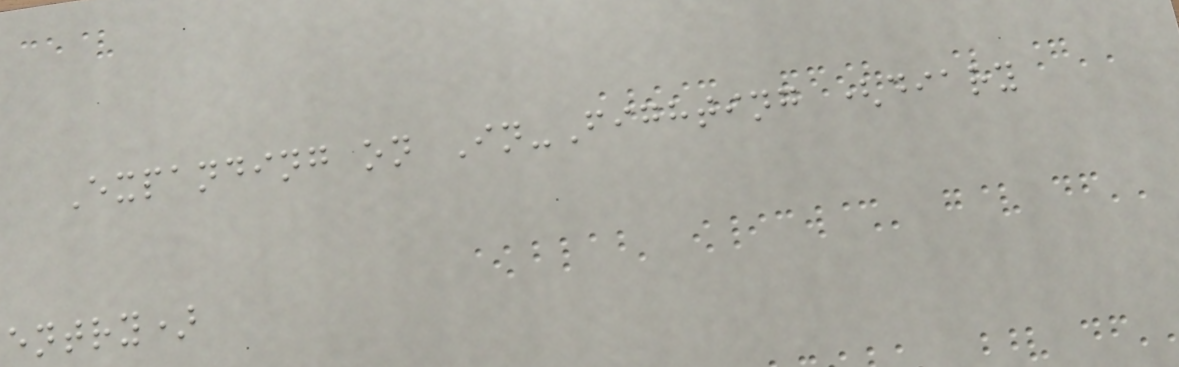Expanding on In-Fighting (diary
entry)
